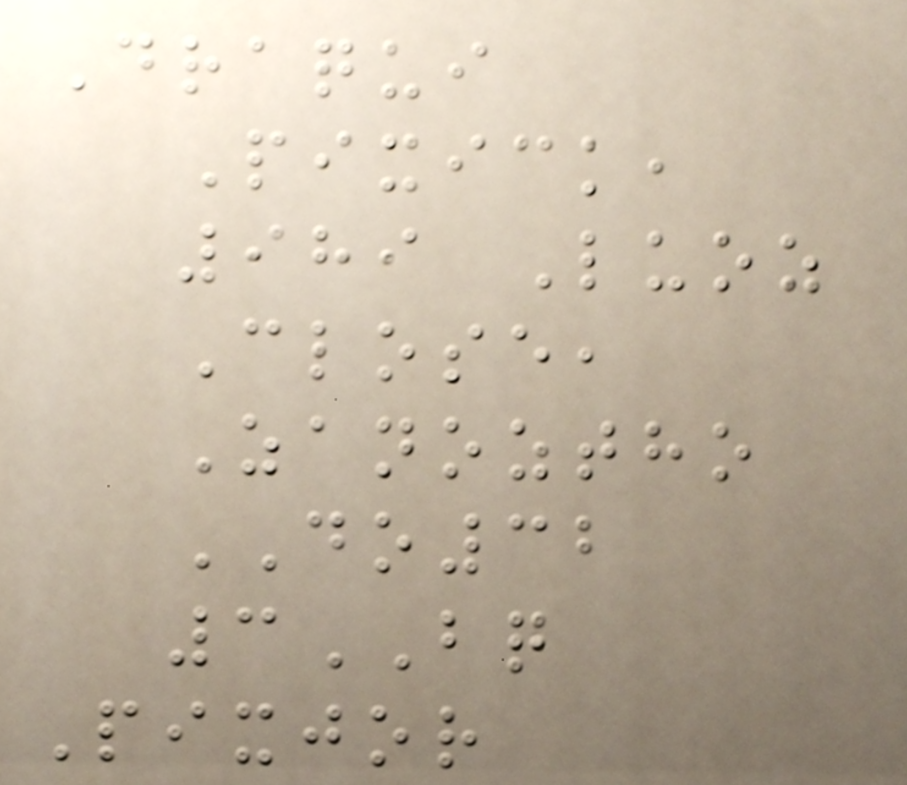Draqui
Pixick,
989 Luoz
Close,
Zanoztho
DO32
3BQ
Pixjor
